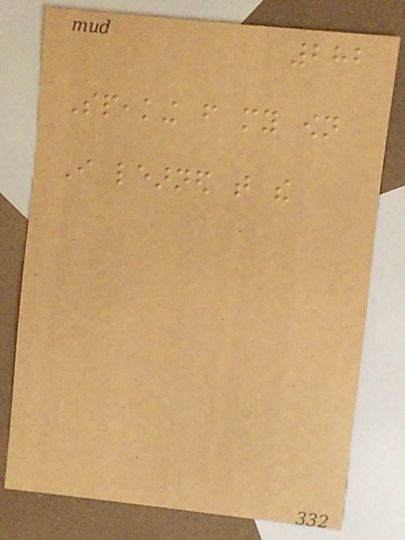282
Speaking from my own
I learned that the
